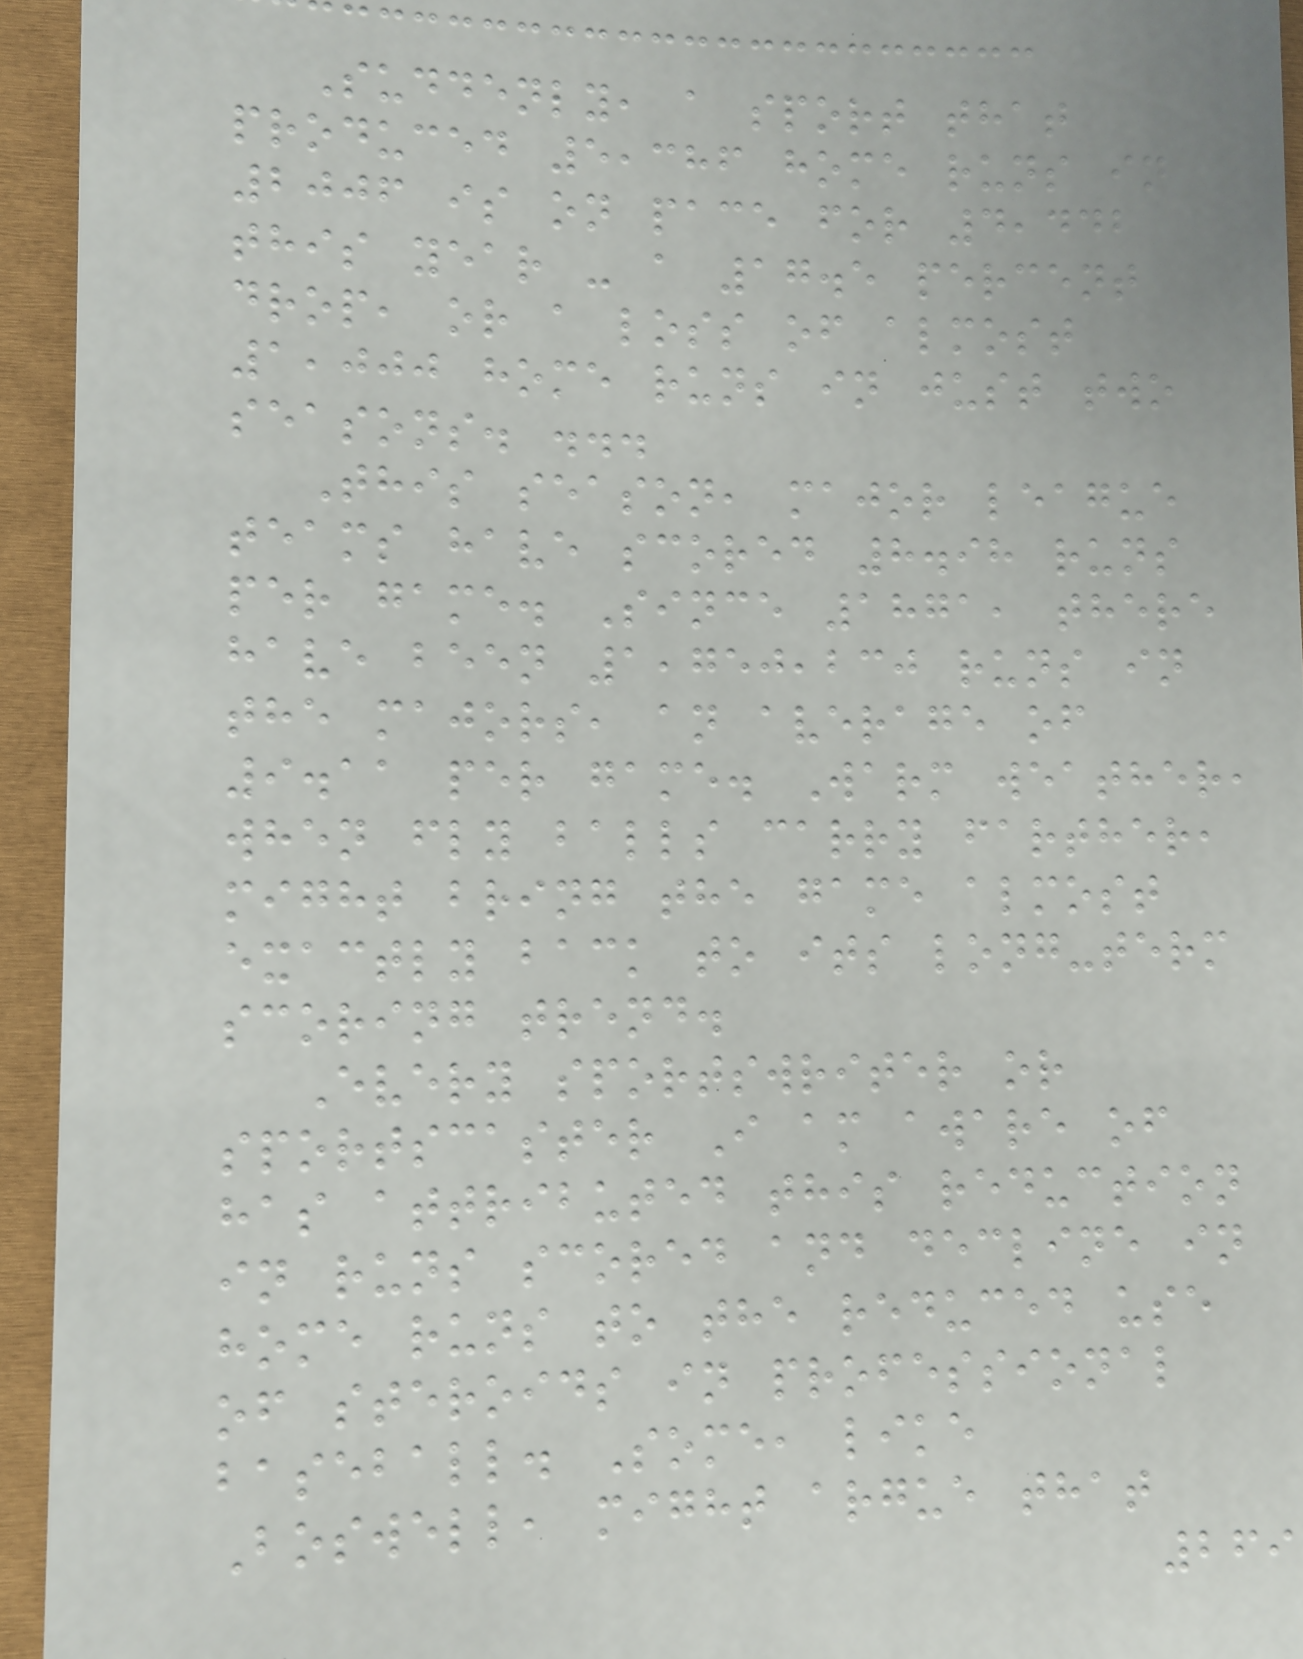Suddenly, a sport that
produced 5,386 home runs in
2006 is on pace for 4,442
this year - a 17.5 percent
drop, or a loss of almost
1,000 home runs in just two
seasons. ...
This season, major league
teams have scored 8.98 runs
per game. Since 1871, there
have been 1,750,230 runs in
the majors, an average of
9.11 per game. Warm weather,
when fly balls carry farther,
might bring the game almost
exactly back to its long-term
scoring trend.
Every sportswriter or
sportscaster I am aware of
has attributed this reduction
in runs scored and decline in
home runs to the reduced use
of steroids in professional
baseball. Some, like
Boswell, might argue that
269
